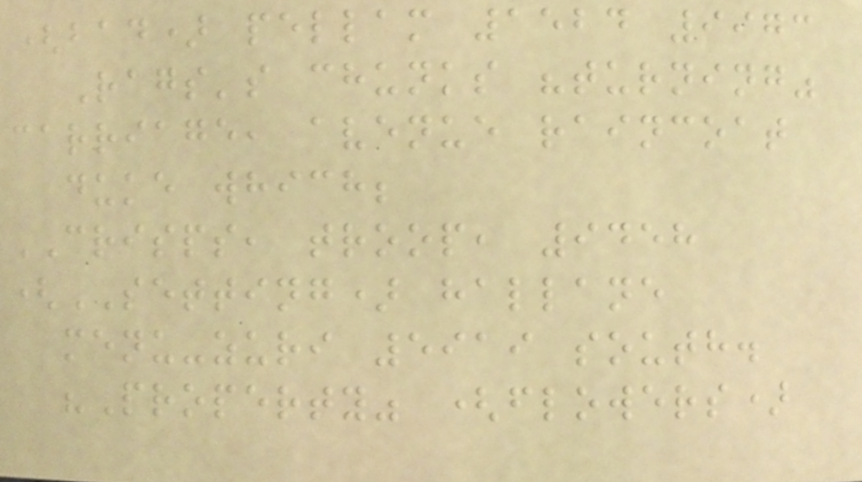(bad) pellam 1524 9973
Rags's chunks "turning"
carriage, avenue raincoat
duke which;
CRISPS, troop, 9458
(SETTING) hallane
menu-zuri 5919 south.
"Property" (flowers)
